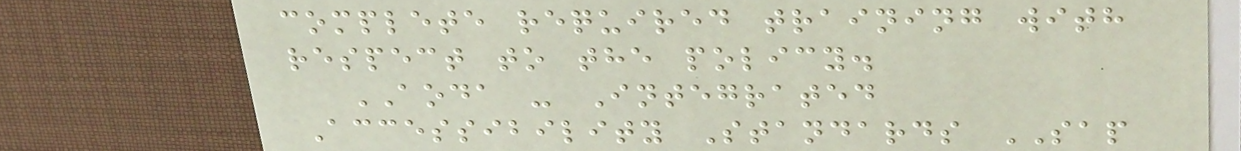complete required training with
respect to the policy.
AODA - Integrated
Accessibility Standards SAP
